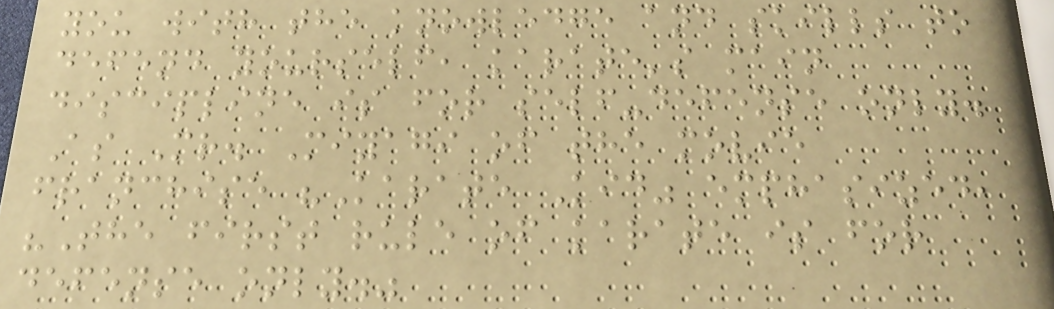you with the knowledge and skills to
defend yourself, karate's main
discipline is for self-defense only.
As Mr. Miyagi of the movie
franchise "Karate Kid" emphasized,
"The first rule of karate is for
defense only."
